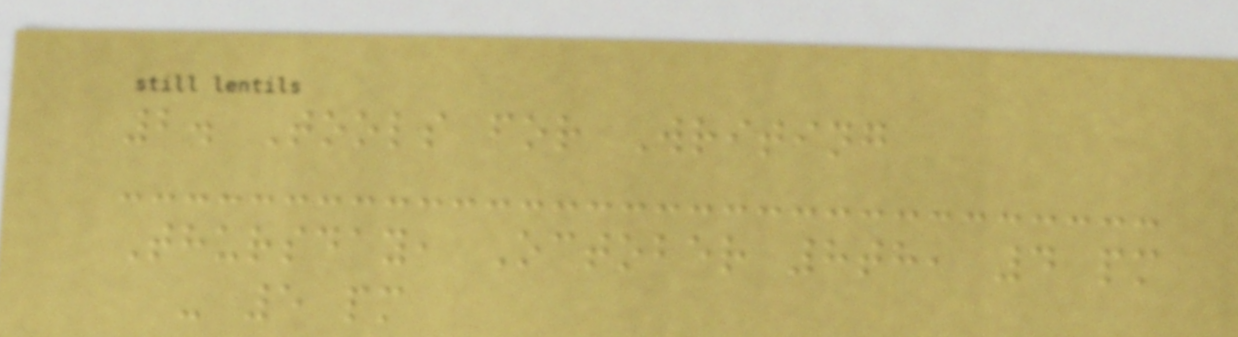2. Tools for Writing
Thursday, October 8th, 4 pm
- 5 pm
